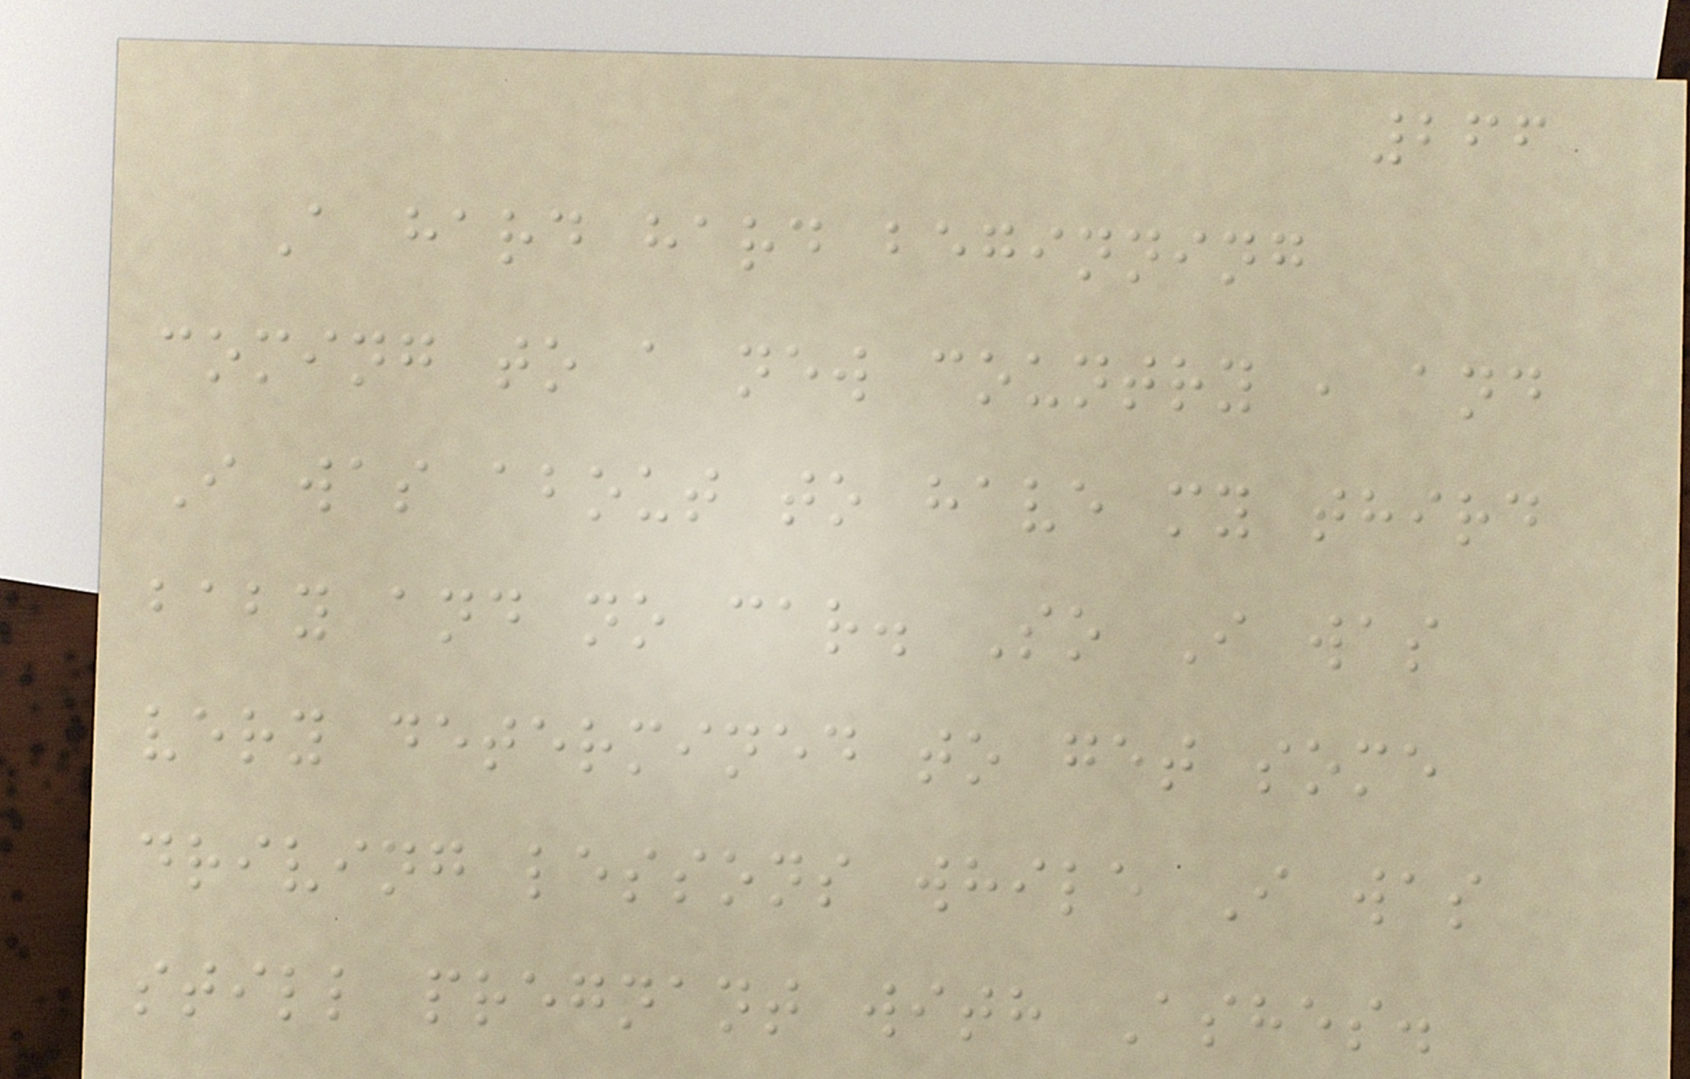266
A hard hard beginning
coming to a new country , and
I was about to have my third
baby and no car. So I was
very determined to get some
driving lessons while I was
still pregnant with Ashes.
